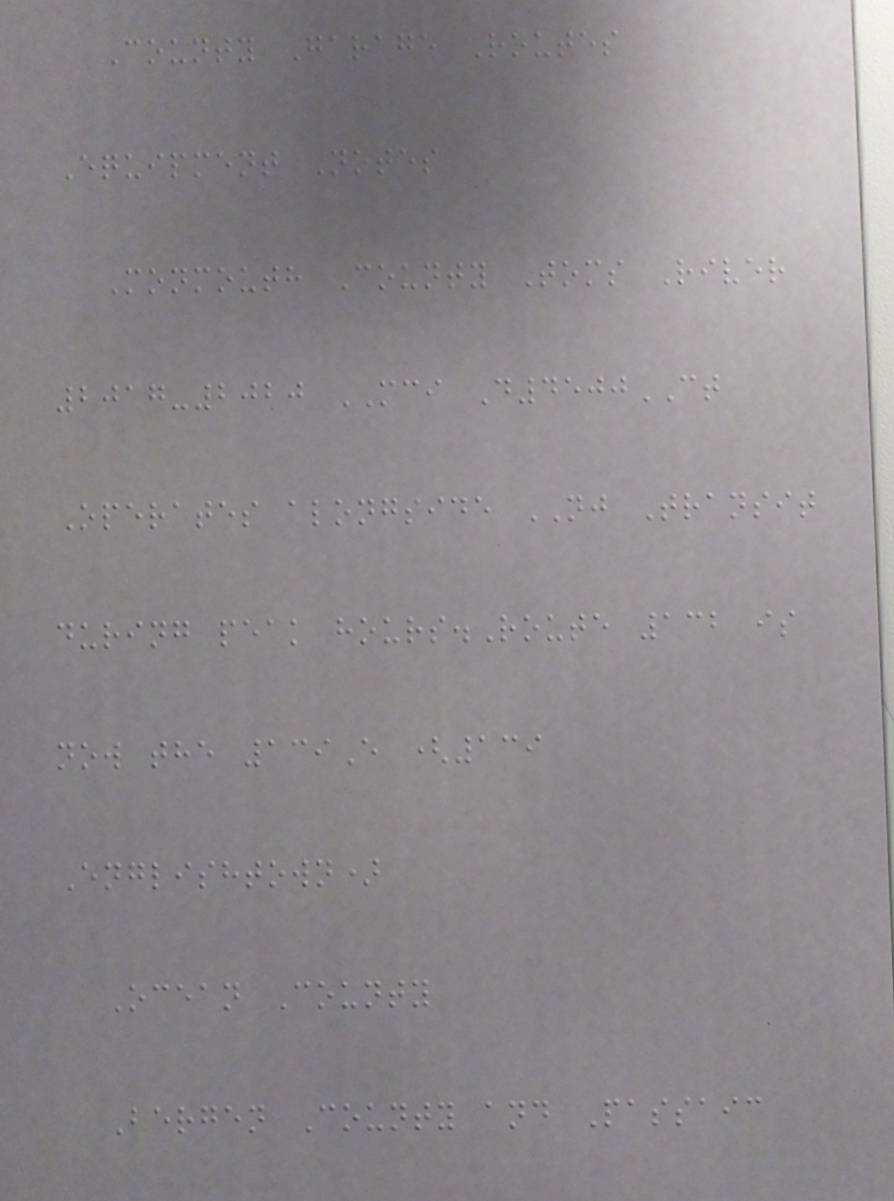County Garage Routes
Equipment Notes
Monmouth County Toms River
2017-2020 MCI D4500CT
Operates alongside NJ Transit
during peak hours.Route 132 is
now the 139E (139
Englishtown)
Ocean County
Bergen County and Passaic
